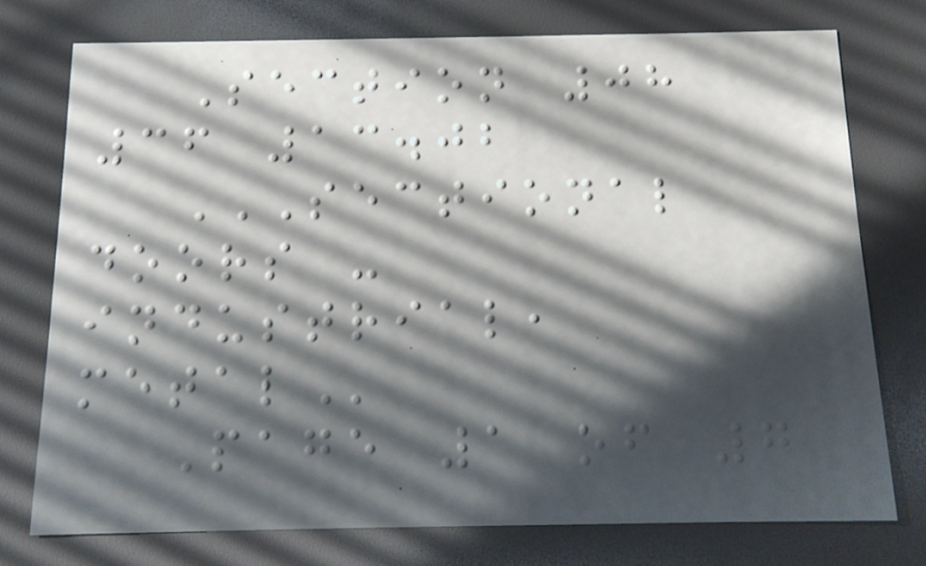Section 08
36 13.02
SECTIONAL
DOORS -
INDUSTRIAL,
METAL
Page 1 of 7
